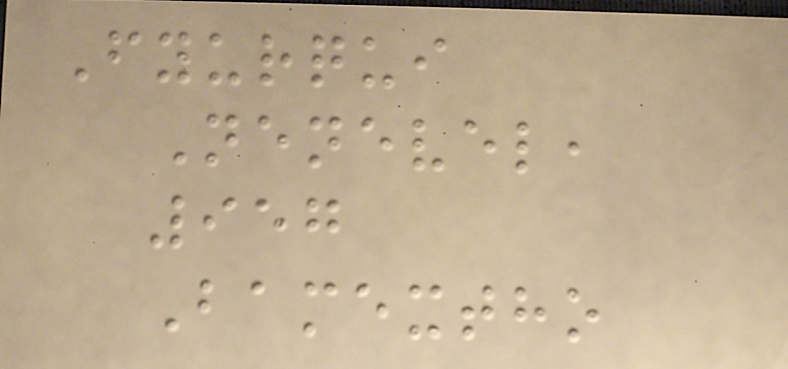Fyurqui
Nenevel,
957
Bamextho
